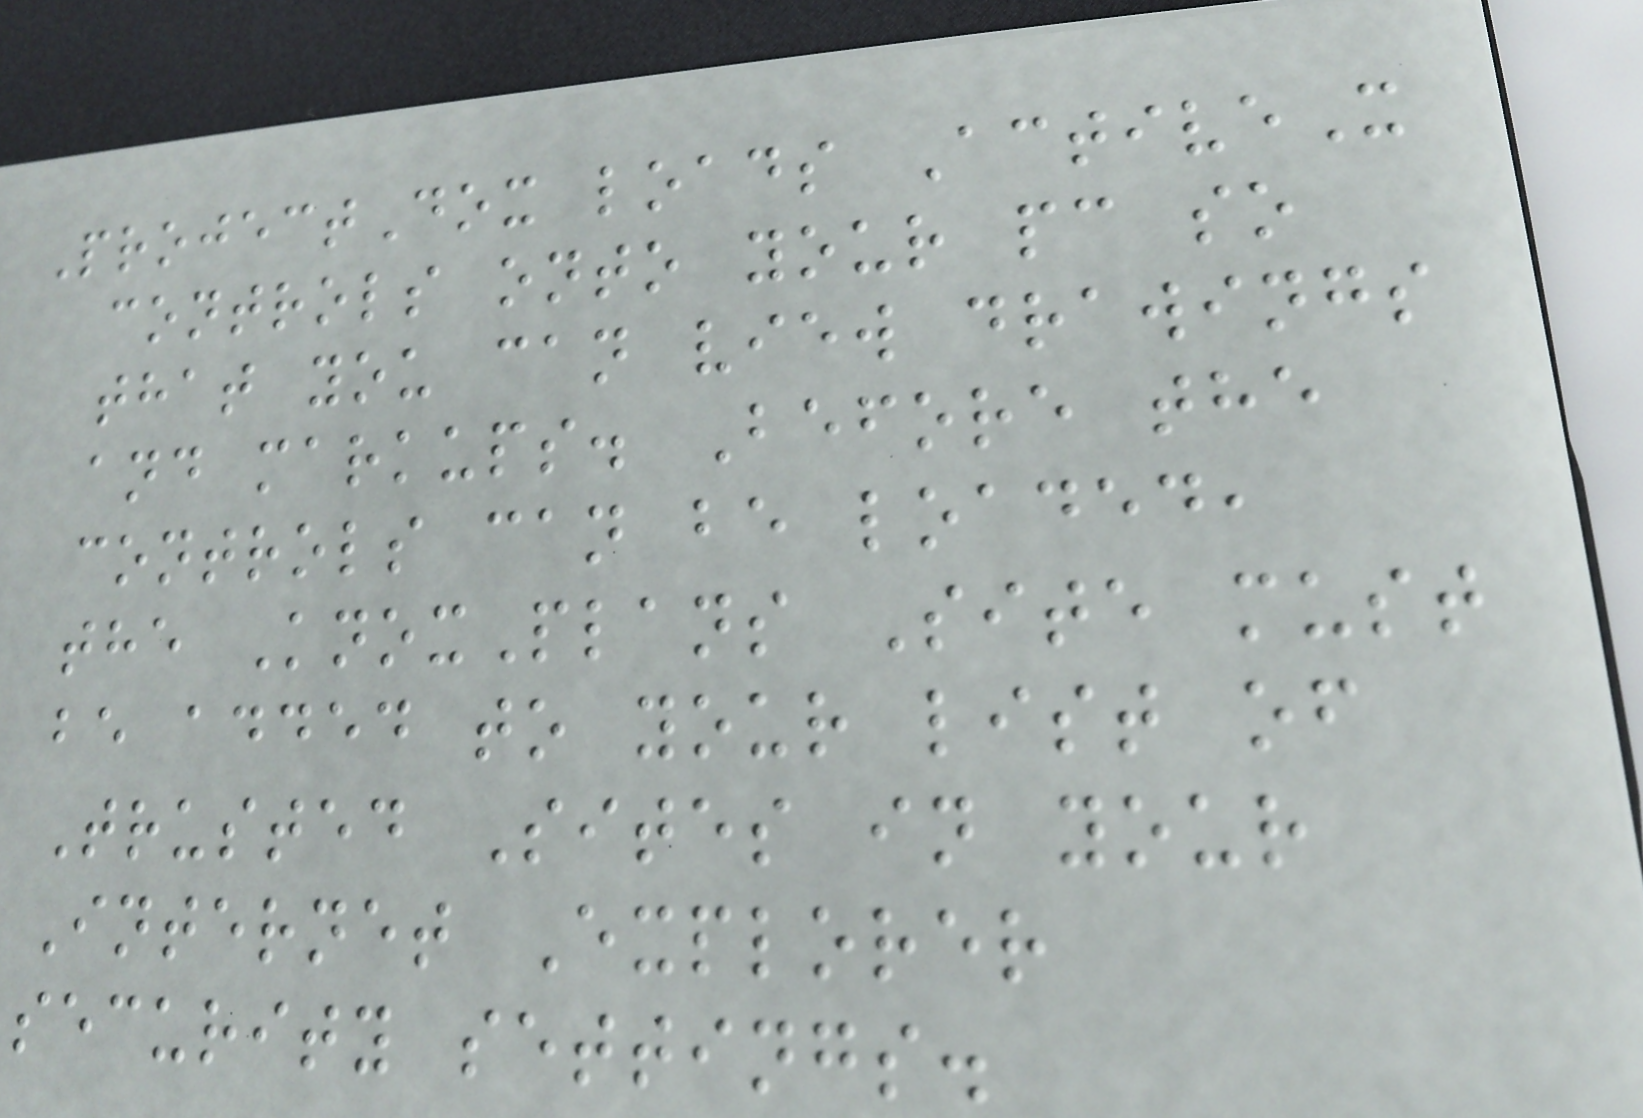ProjectDox loads ActiveX
controls onto your pc so
that you can view drawings
and markups. Before the
controls can be loaded,
the KnoxPlans Site must
be added to your list of
Trusted Sites in your
Internet Explorer
security settings.
